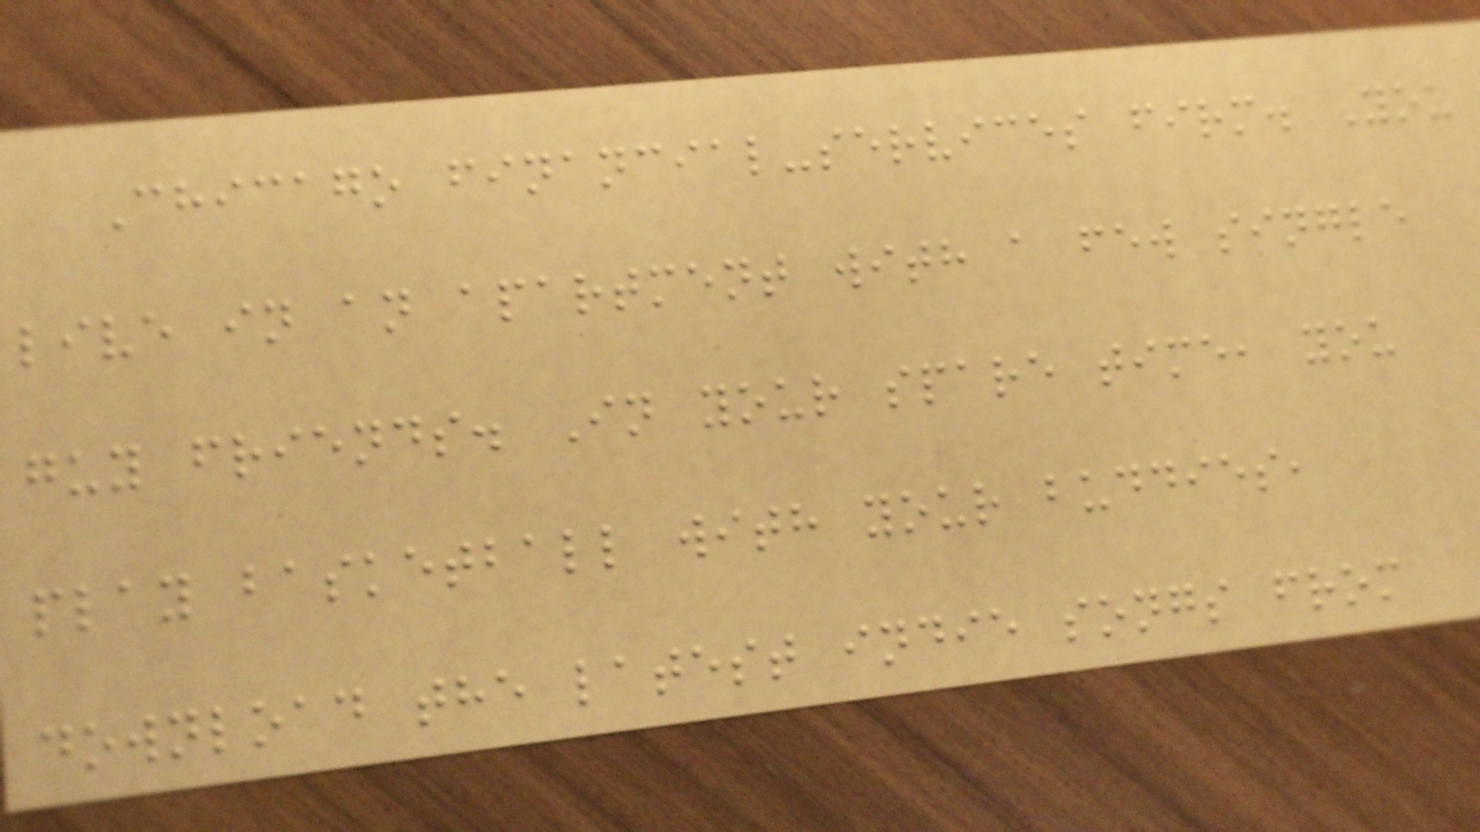Chicago financial-services firm. You
live in an apartment with a few single
guy friends. In your spare time, you
play basketball with your buddies,
download the latest indie songs from
